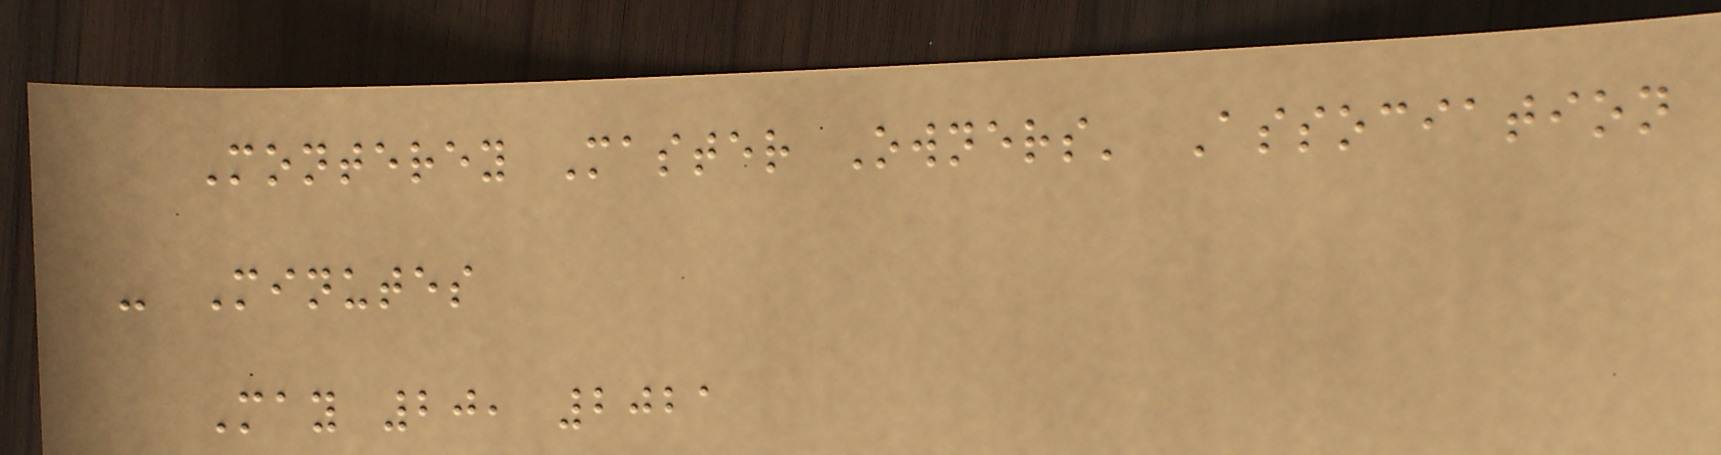Monterey Master Owners' Association
- Minutes
May 20, 2021
